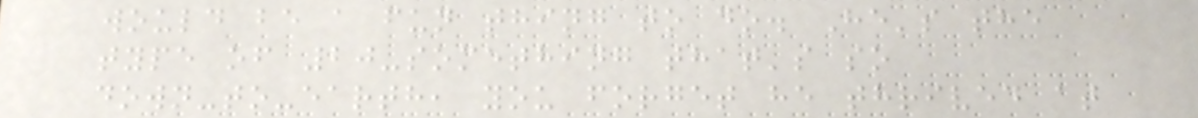would be a fun thing to do. He's the
type of 20-something that's so
down-to-earth, you forget he thrived at
